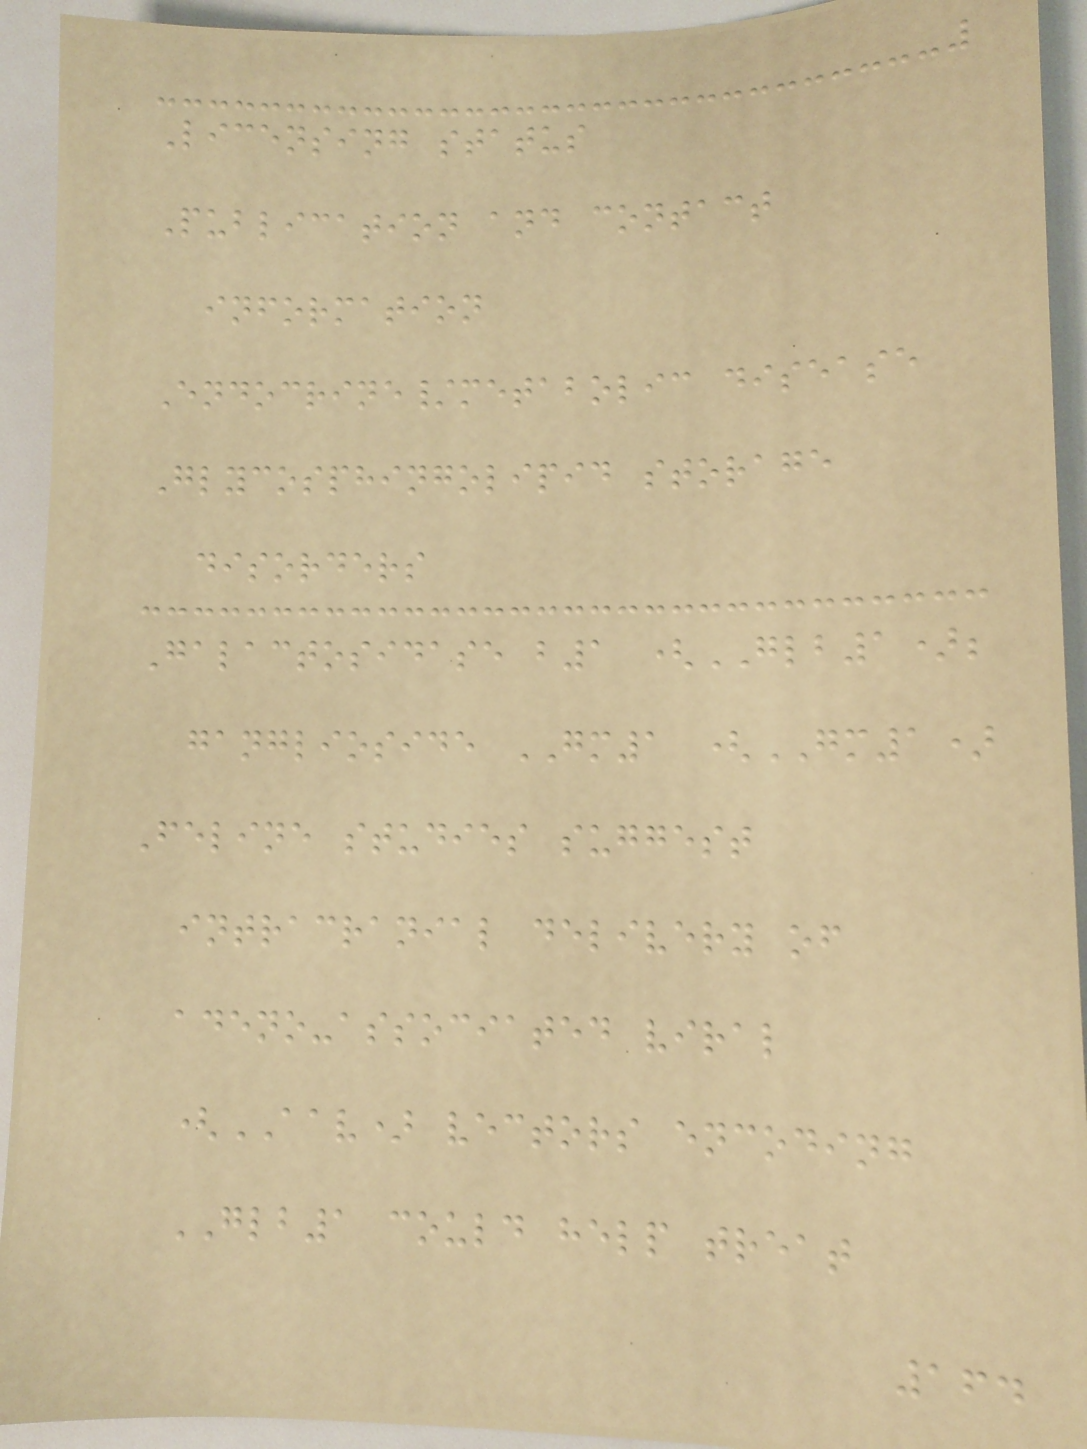Licensing status
Publication and contact
information
Endocrine/metabolic disease
Glycosphingolipid storage
disorders
Galactosidase b1 (GLB1);
ganglioside GM1 (GM1)
Feline studies suggest
intracranial delivery of
adeno-associated viral
(AAV) vectors encoding
GLB1 could help treat
164
